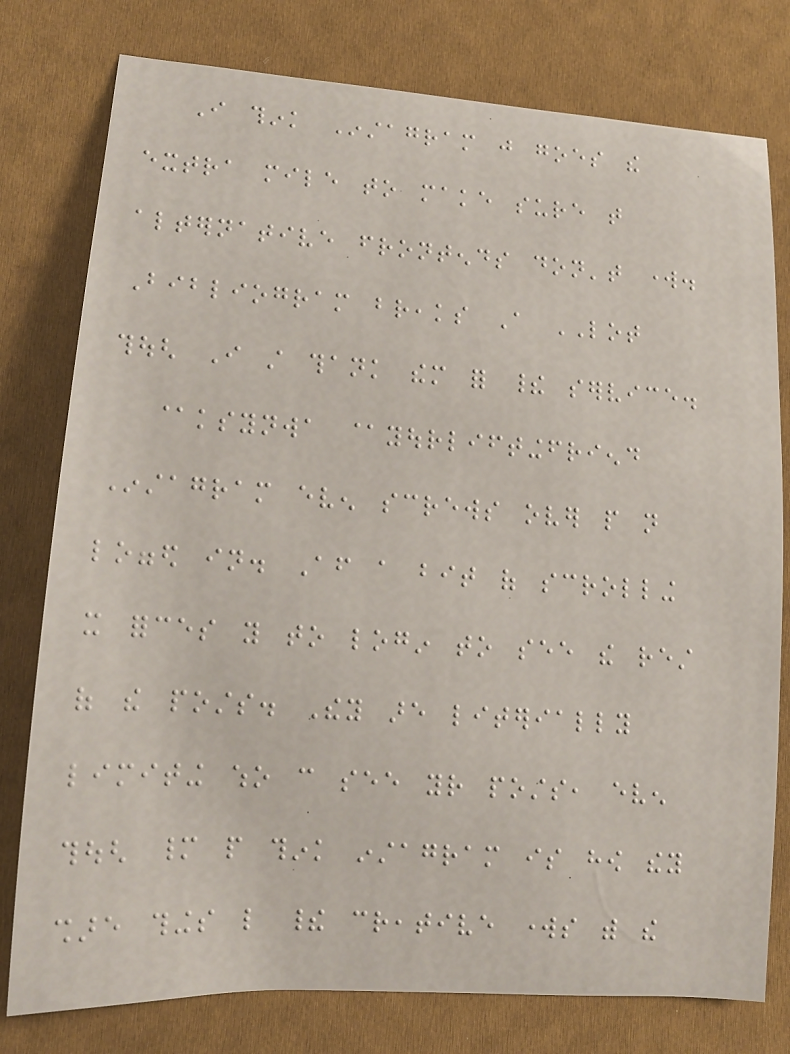I think Instagram just goes the
extra mile to make sure that
alternative frontends don't work.
Bibliogram breaks A LOT
though I still thank them for their service.
@ksynwa @yourliftingfriend
Instagram even screws over people not
logged in. After a bit of scrolling
it forces you to login to see the rest
of the posts. They are literially
limiting who can see your posts, even
though many people think instagram is how they
share things like their creative works with the
